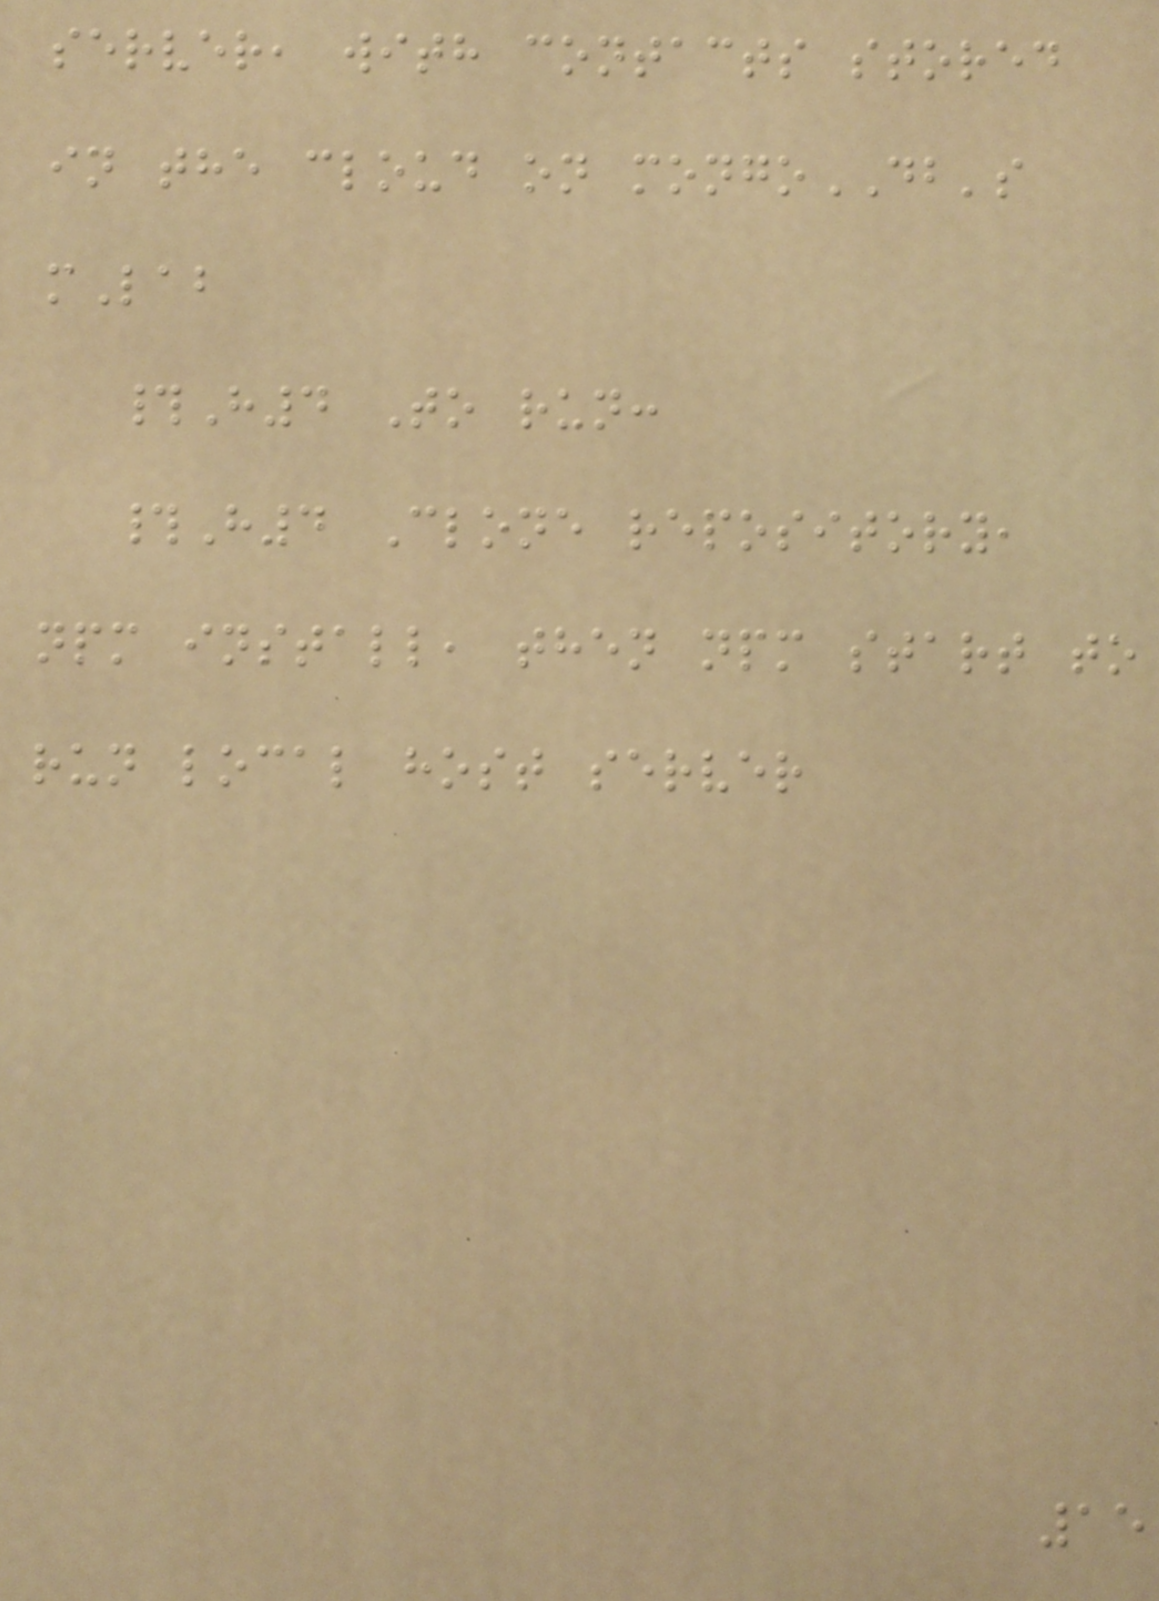server, with contacts stored
in the cloud on mongoDB's
mLab
#H4 To run:
#H4 Clone repository,
npm install, then npm start to
run local host server
15
